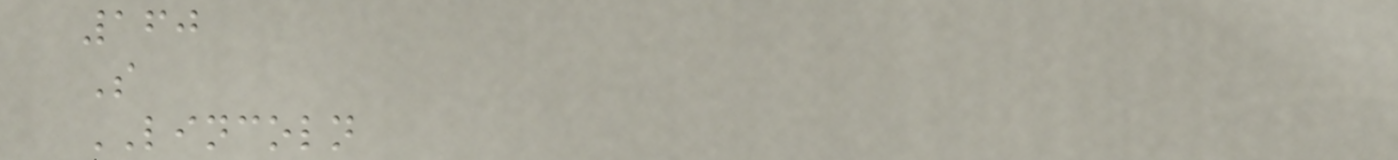160
S
LINCOLN
